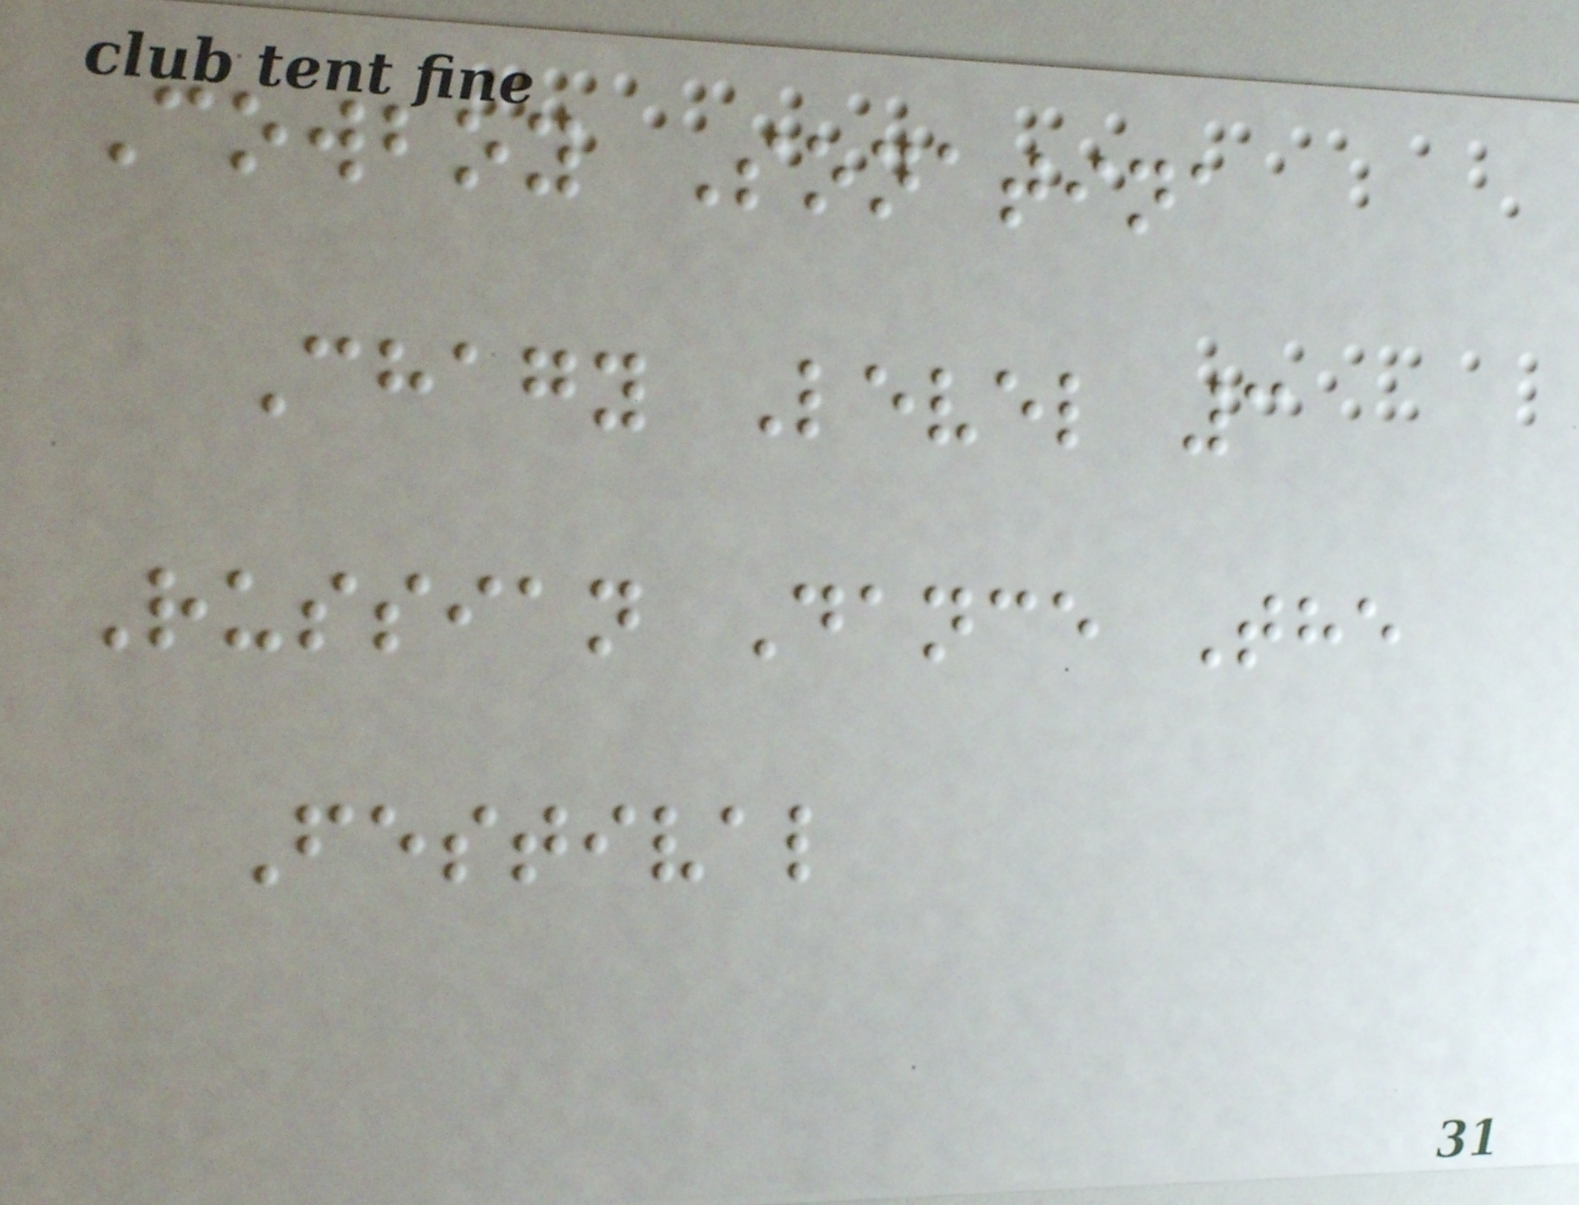Cowboy Sonatina
Chagy Level 3
Russian Dance The
Festival
